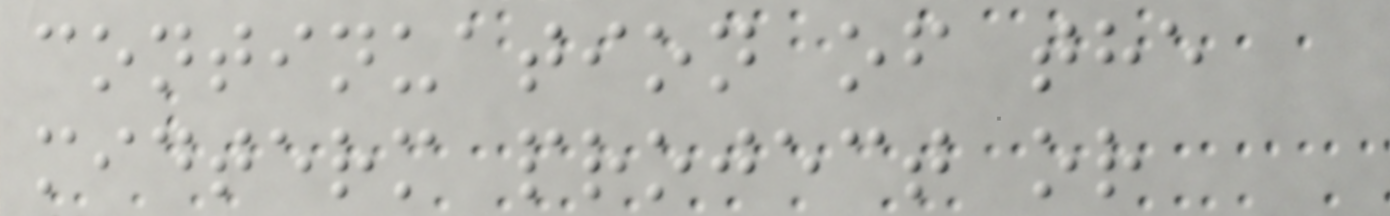continuation of the
midterm project or
